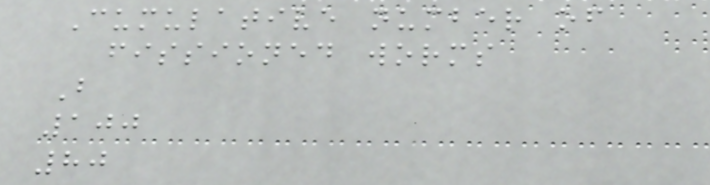Cumulative number of
fissioned worms
B
100
80
